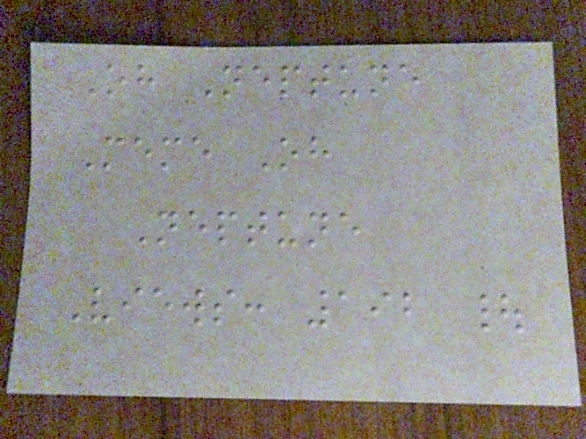Oh Neptune
Meme Oh
Neptune
Views: 192 |
